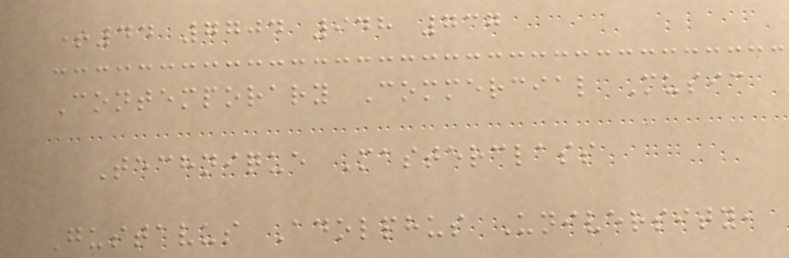+44 7704 948 737
Contemporary Commercial Music
Technique Masterclass
Gustavus Adolphus University,
